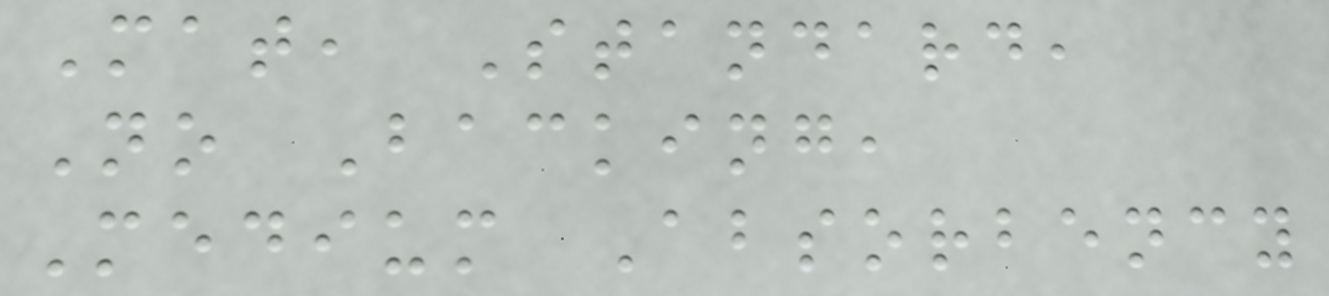Mat, Standard,
No Backing,
Medium Absorbency
